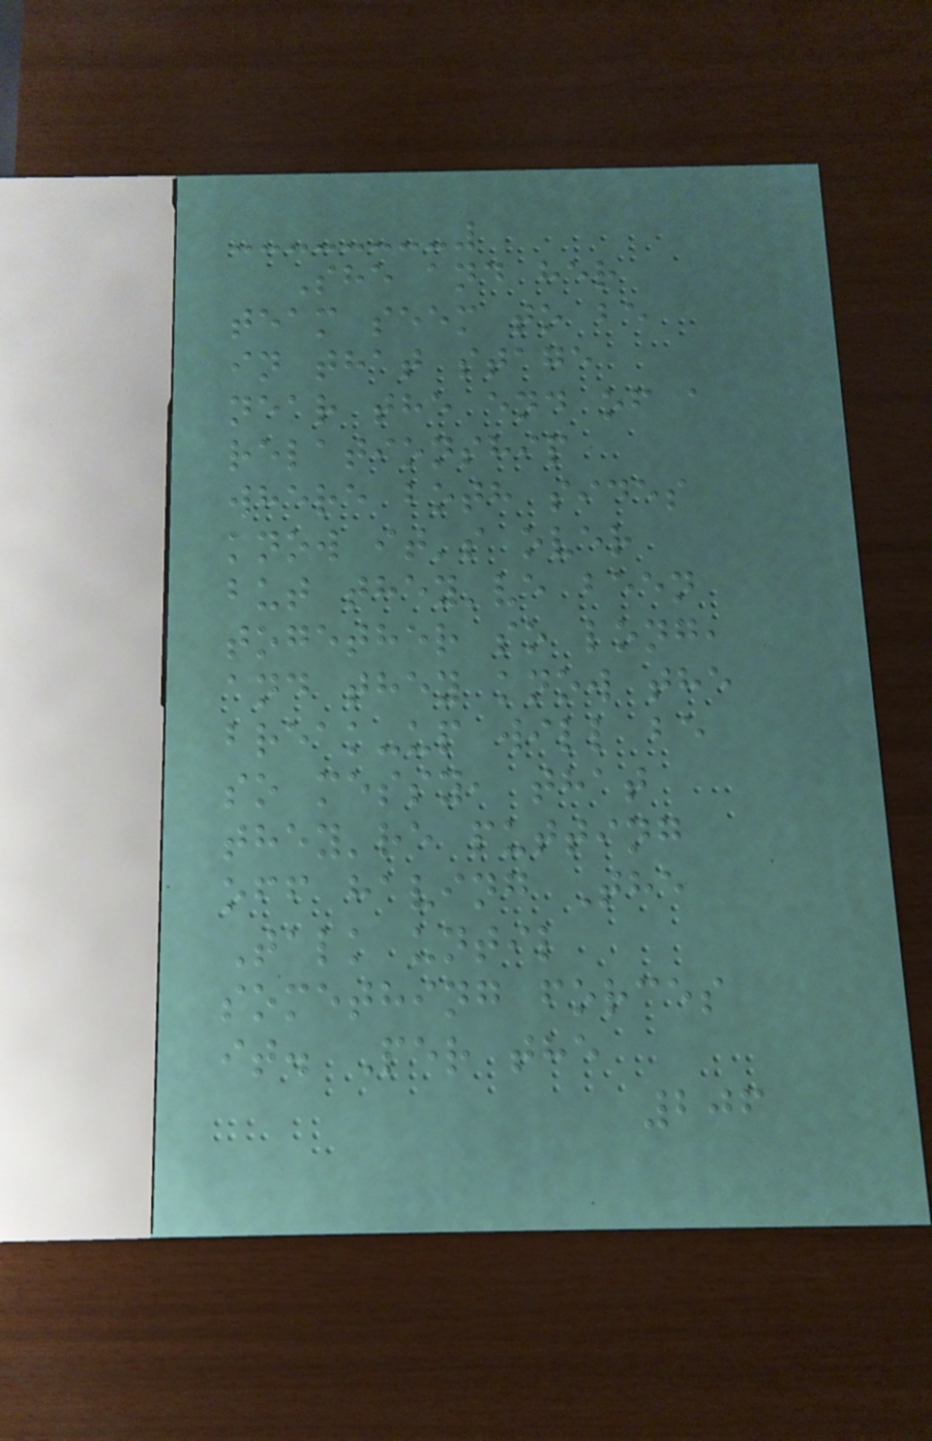She and her
team seem to be
in that stage
near the end of a
relationship
where both sides
know it's over
but they've been
together so long,
and they know the
break-up will be
so messy, that
they're putting
off having The
Talk until
something forces
it. Per the
206
